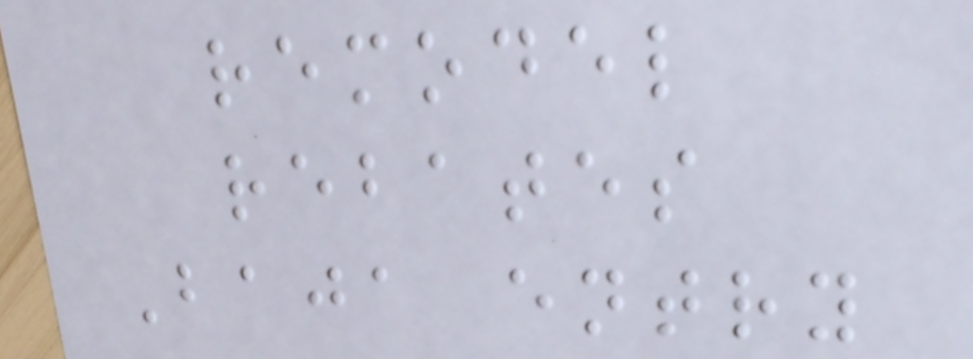remodel
rebates
Baja entry
